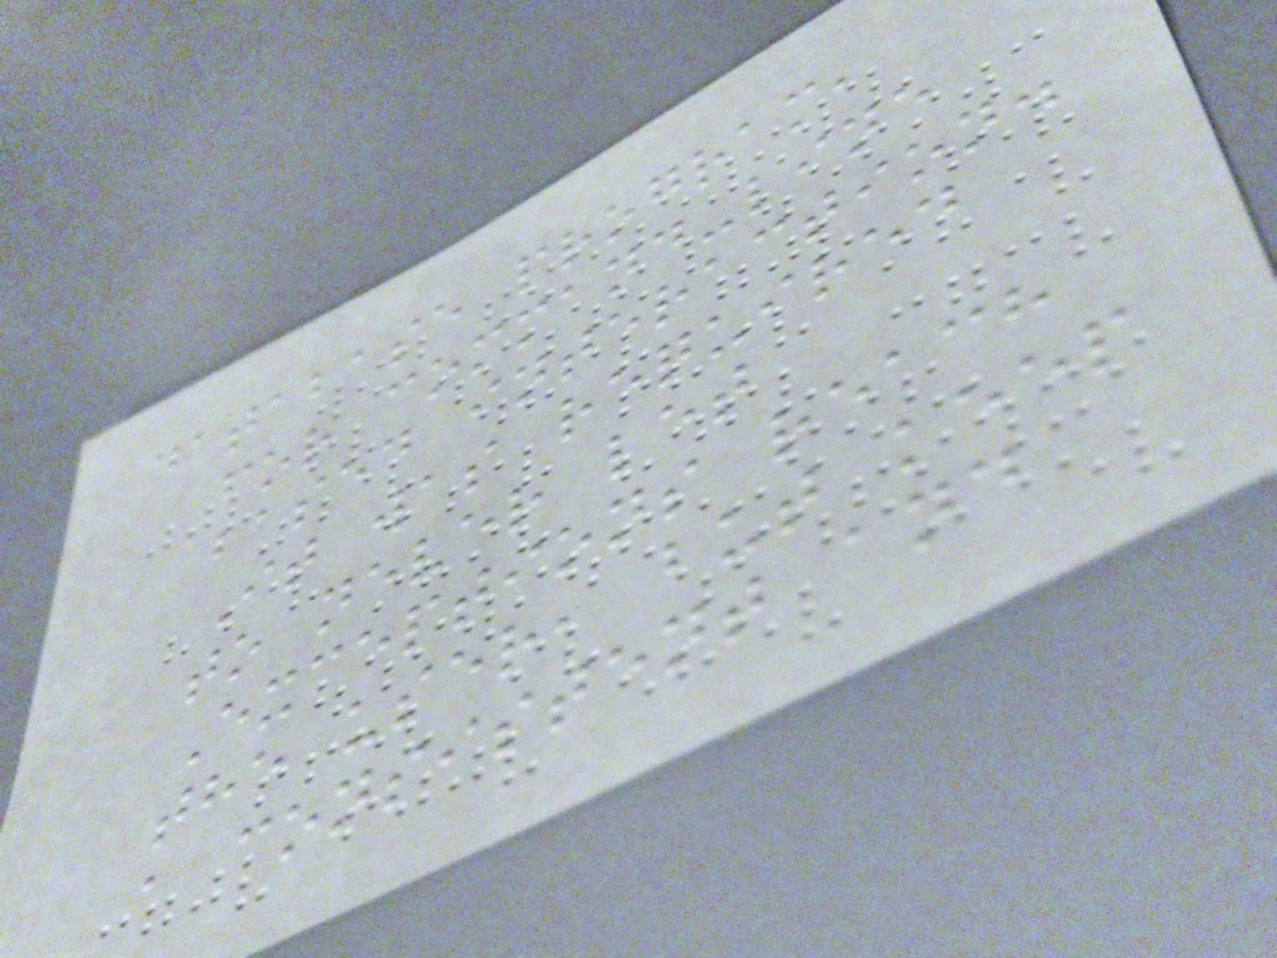database program,
for command-line
based interaction.
It was required
to never let
Exceptions reach
the user, but keep
a consistent and
